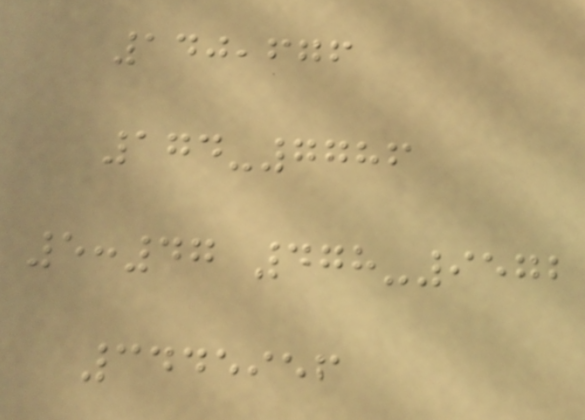140,676
174-7786
5:47 478-9572
3445956
